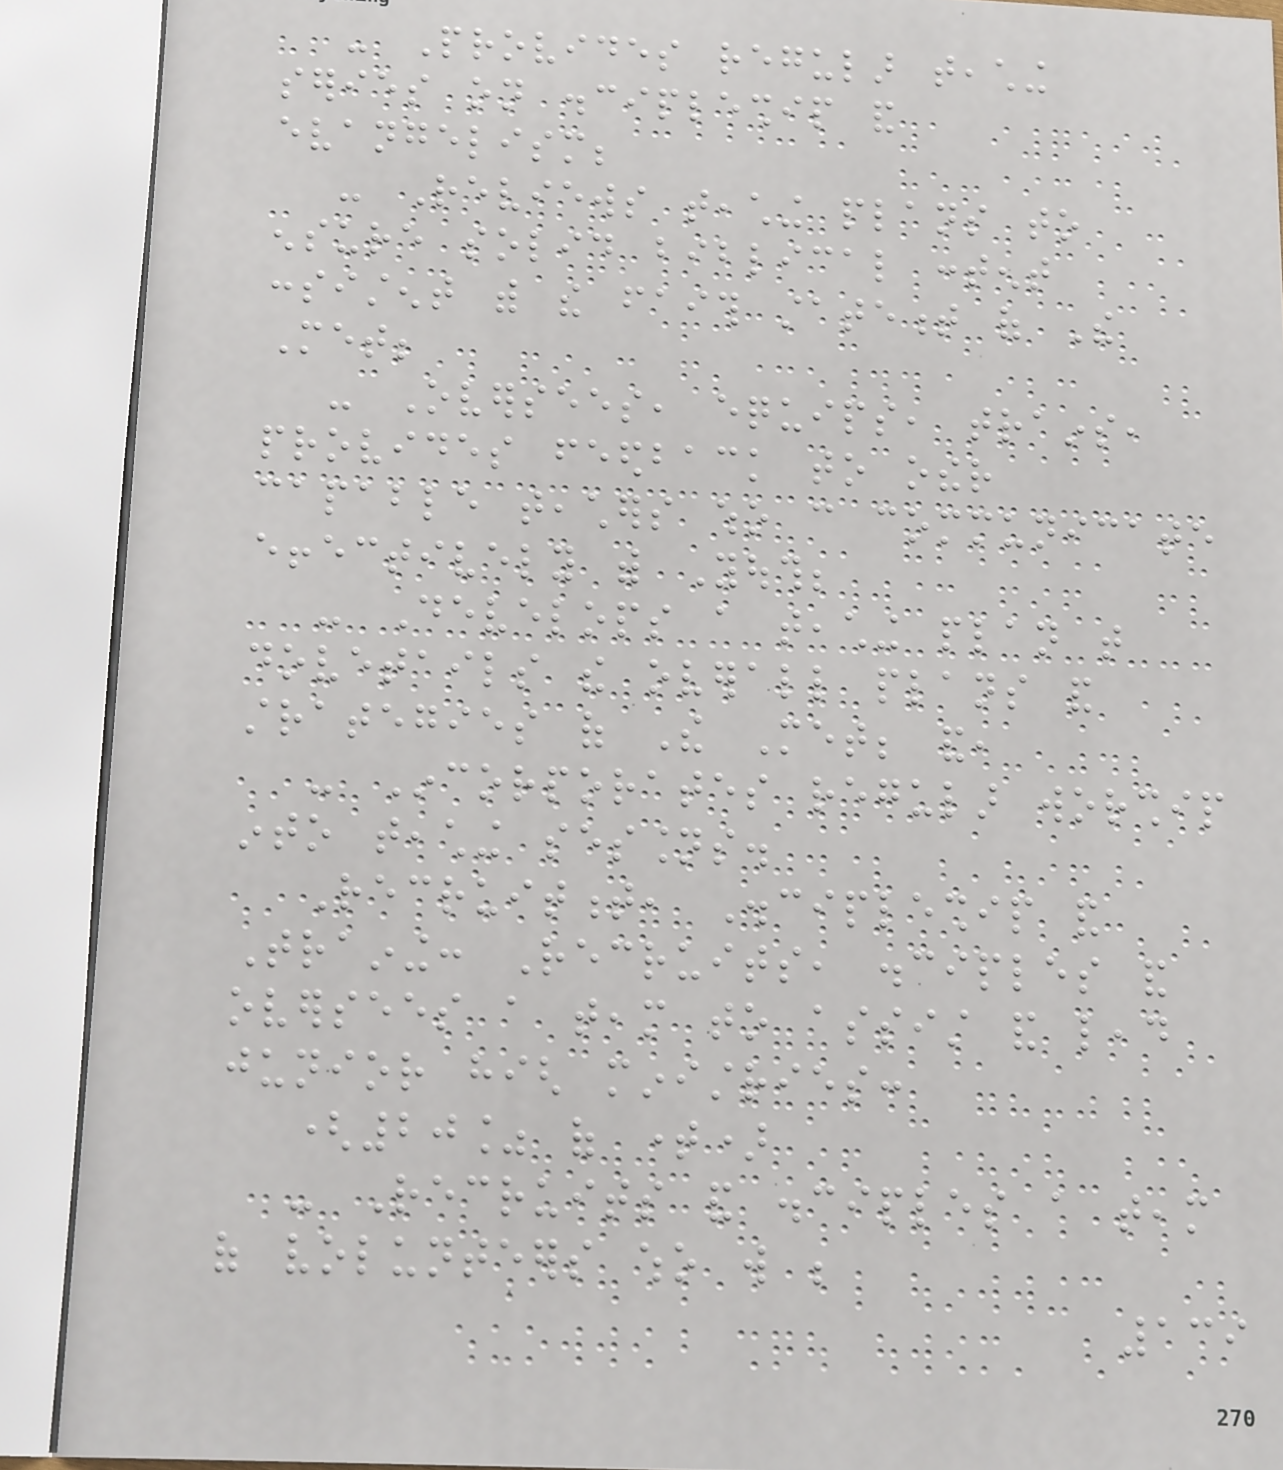- Provides regular teaching
series on discipleship and
evangelism;
- Reviews teaching plans to
ensure solid biblical content
consistent with the faith statement of The
Met;
- Oversees, equips, trains,
provides feedback to other
capable teachers who can communicate
effectively with Youth;
- Develops a teaching plan that
dovetails the overall plans and
strategies of The Met; and,
- Incorporates regular worship
into teaching sessions.
Recruitment, Discipleship and
Training: Recruits, disciples and
oversees a team to assist and lead
junior high ministries:
(20% of time)
- Recruits and disciples a team
of volunteers who will be
139
